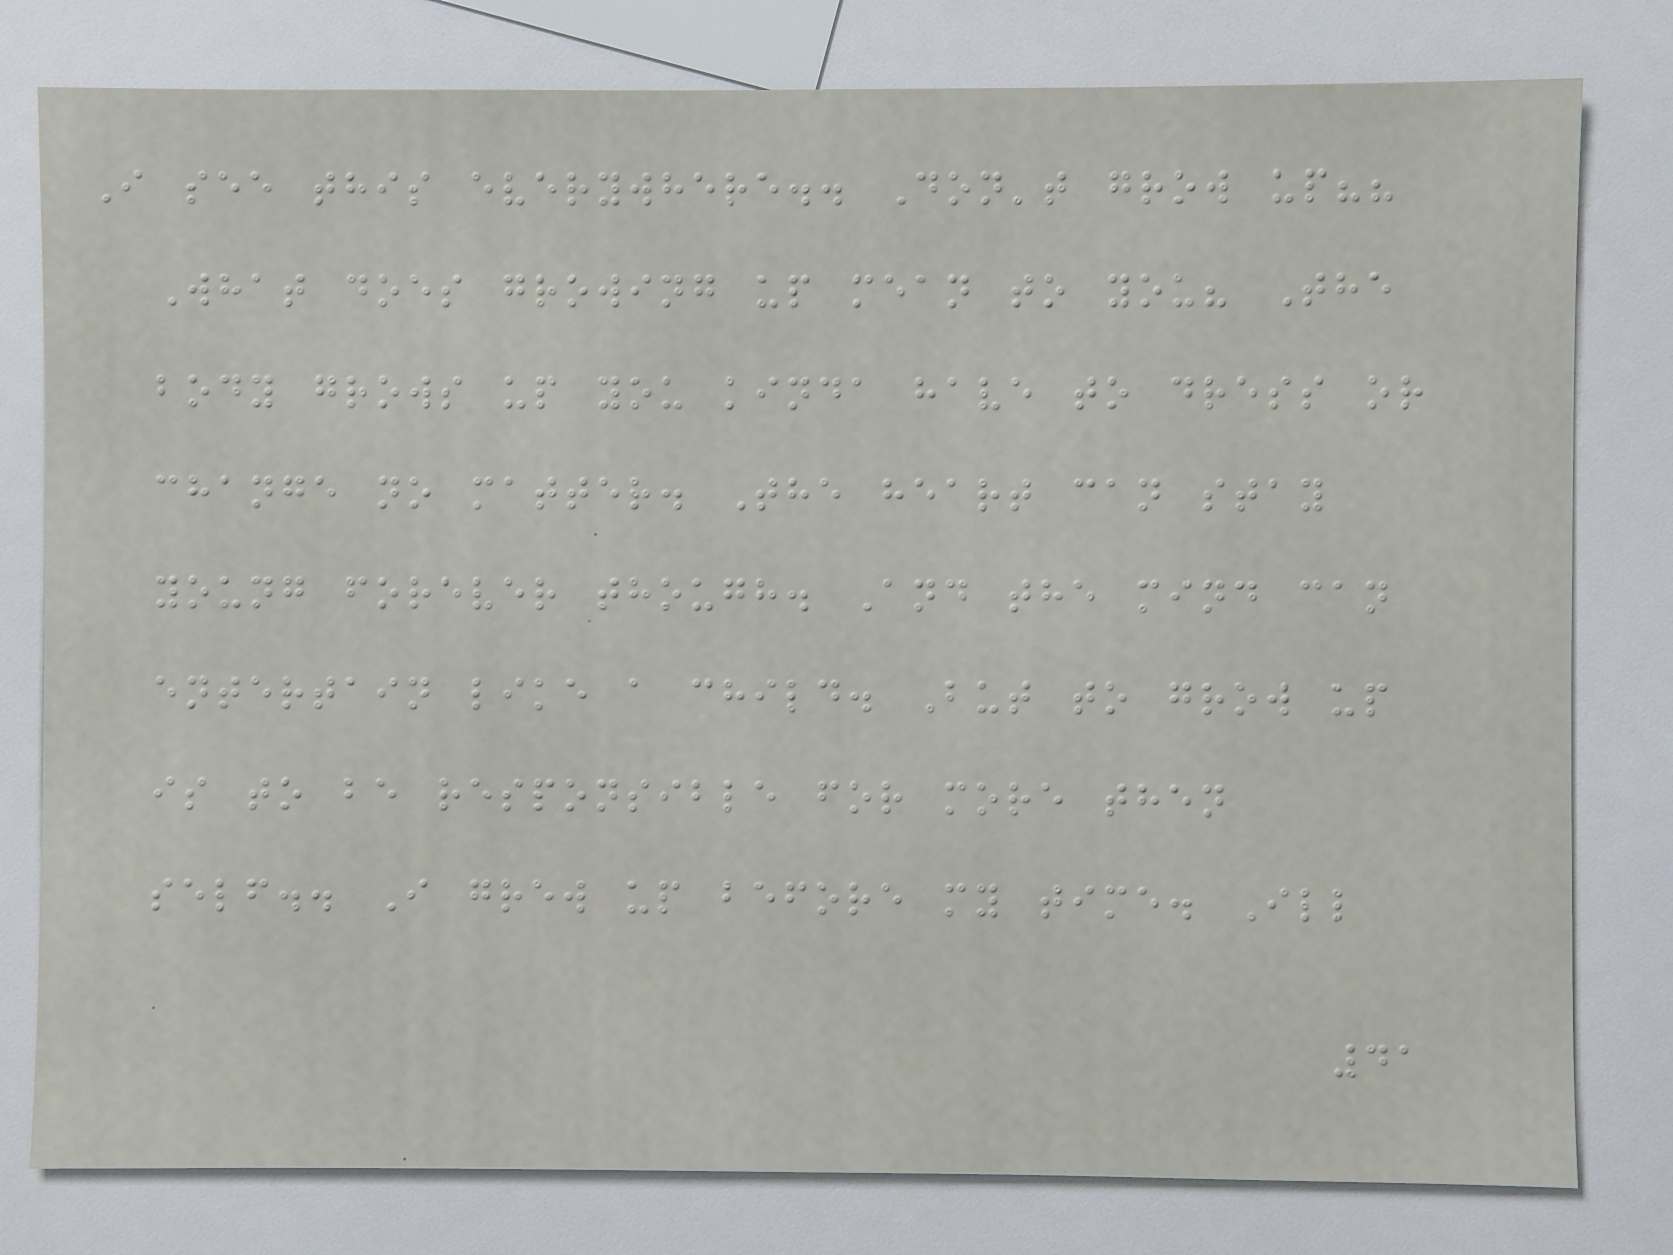I see this everywhere.. Don't grow up??
What does growing up mean to you? The
body grows up you kinda have to dress or
change no matter. The heart can stay
young forever though. And the mind can
entertain like a child. But to grow up
is to be responsible for more then
self.. I grew up before my time. Ill
41
